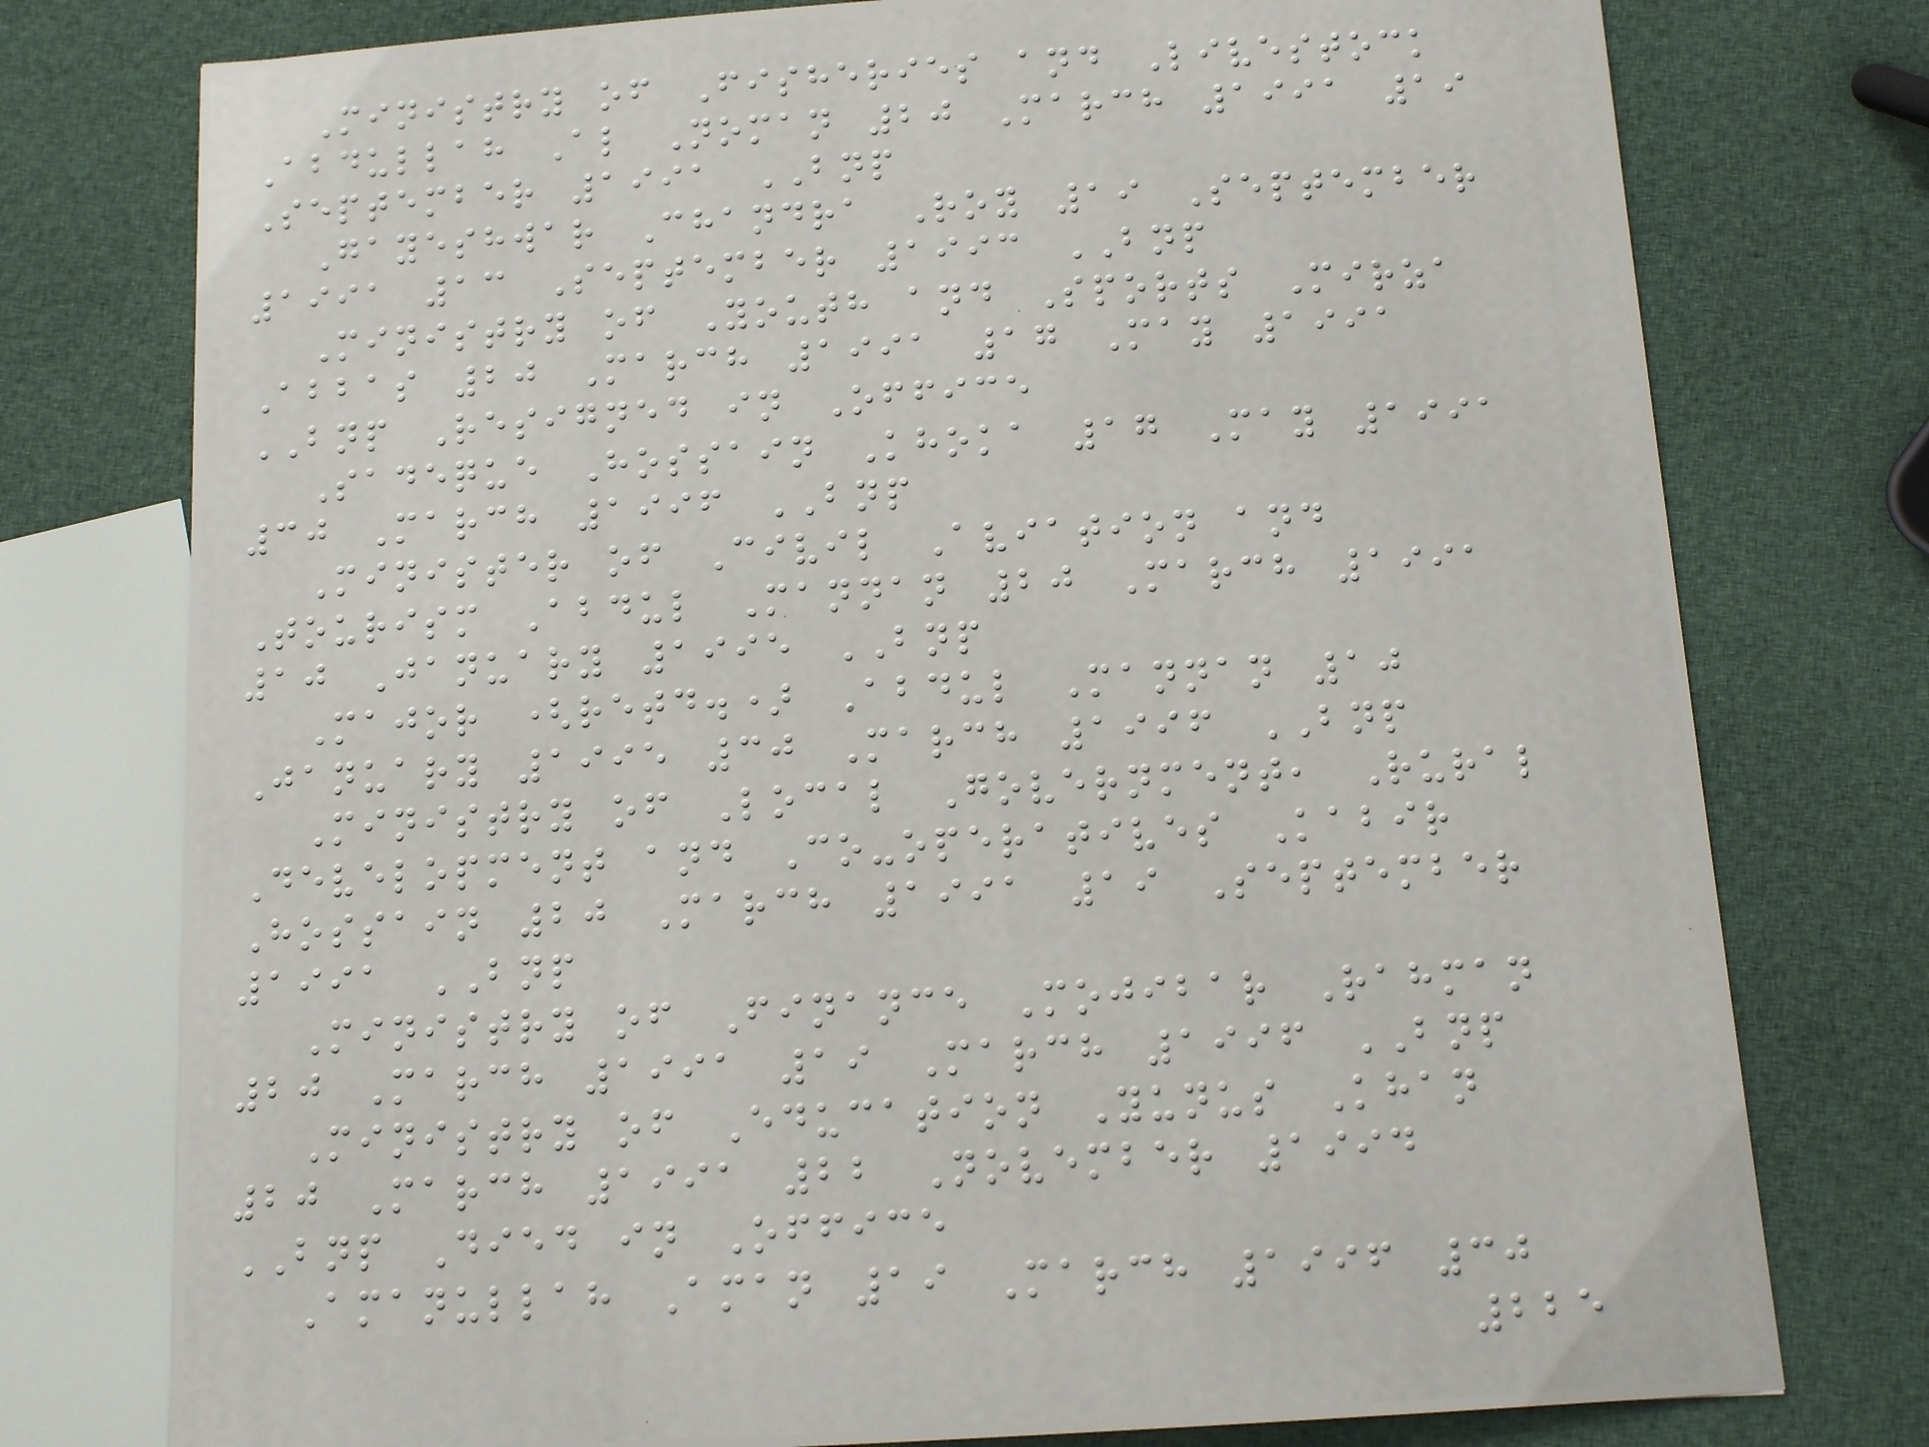Ministry of Fisheries and Livestock
Abdullah Al Noman 20 March 1991 19
September 1991 BNP
Gayeshwar Chandra Roy 19 September
1991 13 September 1993 BNP
Ministry of Youth and Sports Mirza
Abbas 20 March 1991 17 May 1991
BNP Resigned in Office
Sadeque Hossain Khoka 17 May 1991
30 March 1996 BNP
Minister of Civil Aviation and
Tourism Abdul Mannan 20 March 1991
10 January 1995 BNP
Major (retd.) Abdul Mannan 10
January 1995 30 March 1996 BNP
Ministry of Local Government, Rural
Development and Co-operatives Kabir
Hossain 20 March 1991 19 September
1991 BNP
Ministry of Finance Mojibar Rahman
20 March 1991 19 March 1996 BNP
Ministry of Education Yunus Khan
20 March 1991 22 November 1994
BNP Died in Office
Amanullah Aman 19 March 1996 30
225
